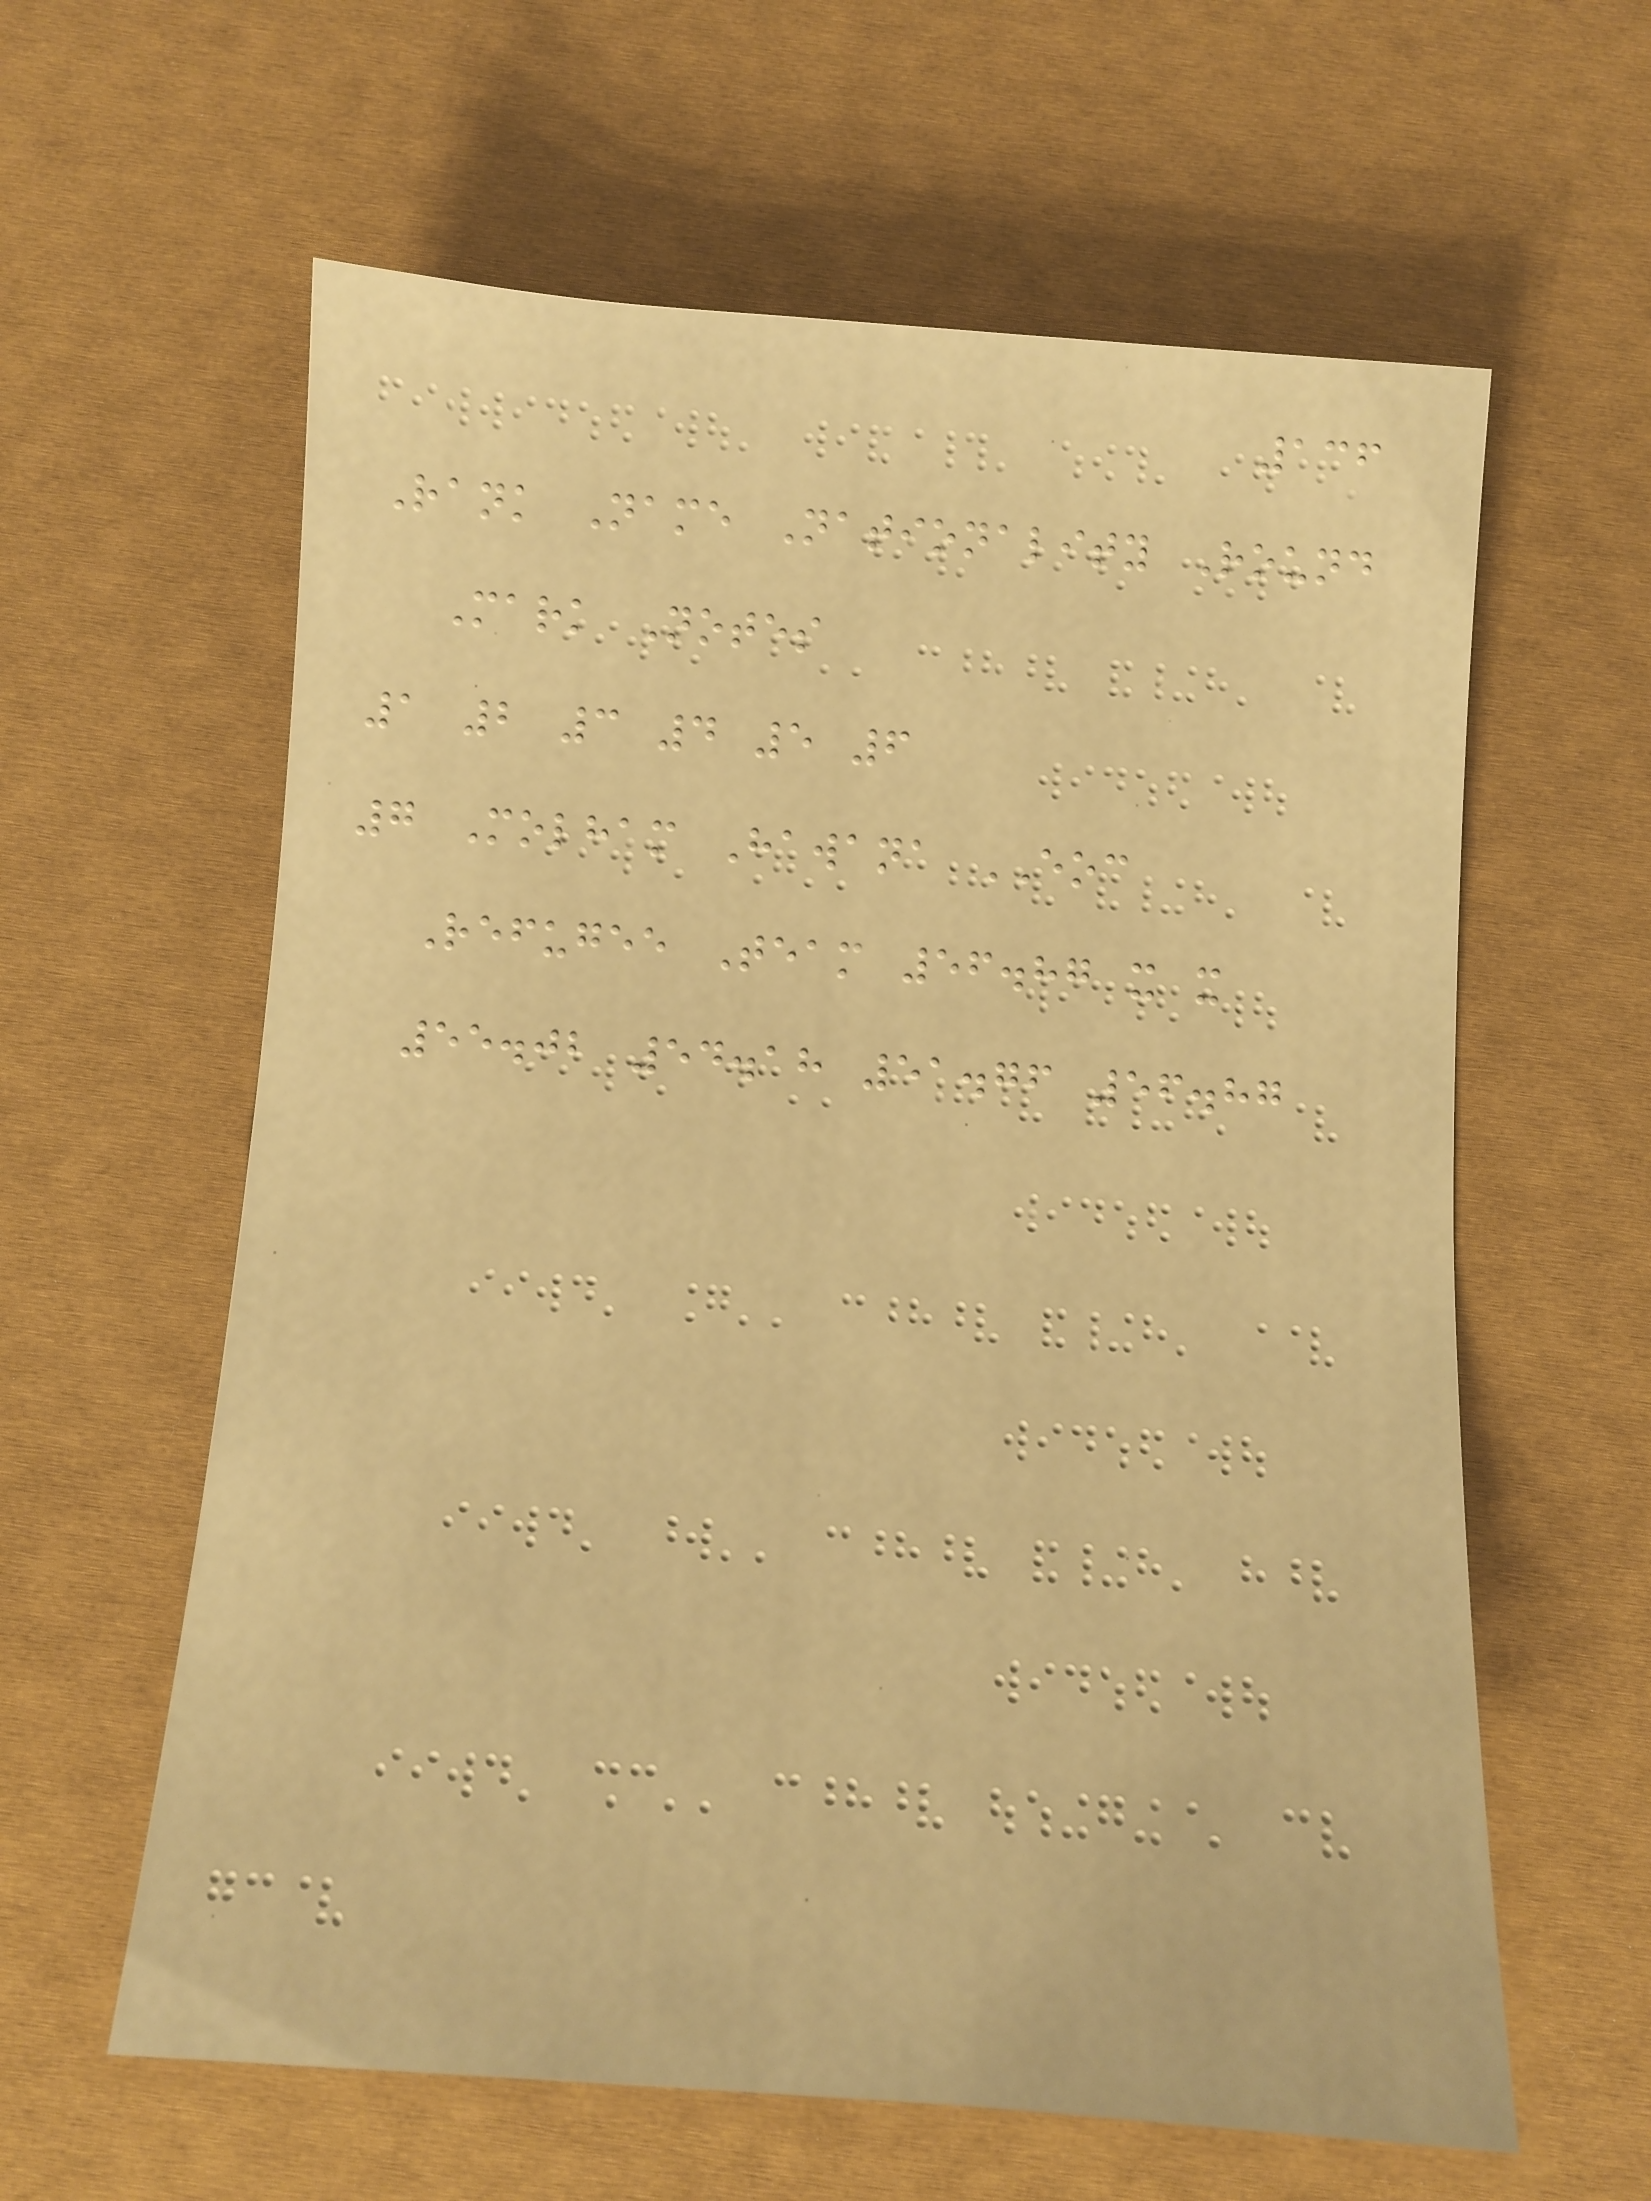136
Rank Name Nationality Round
Mark Notes
1 2 3 4 5 6
7 Molham Hawana EOC
Refugee Team 56.87 x x
55.02 54.18 51.76 56.87
